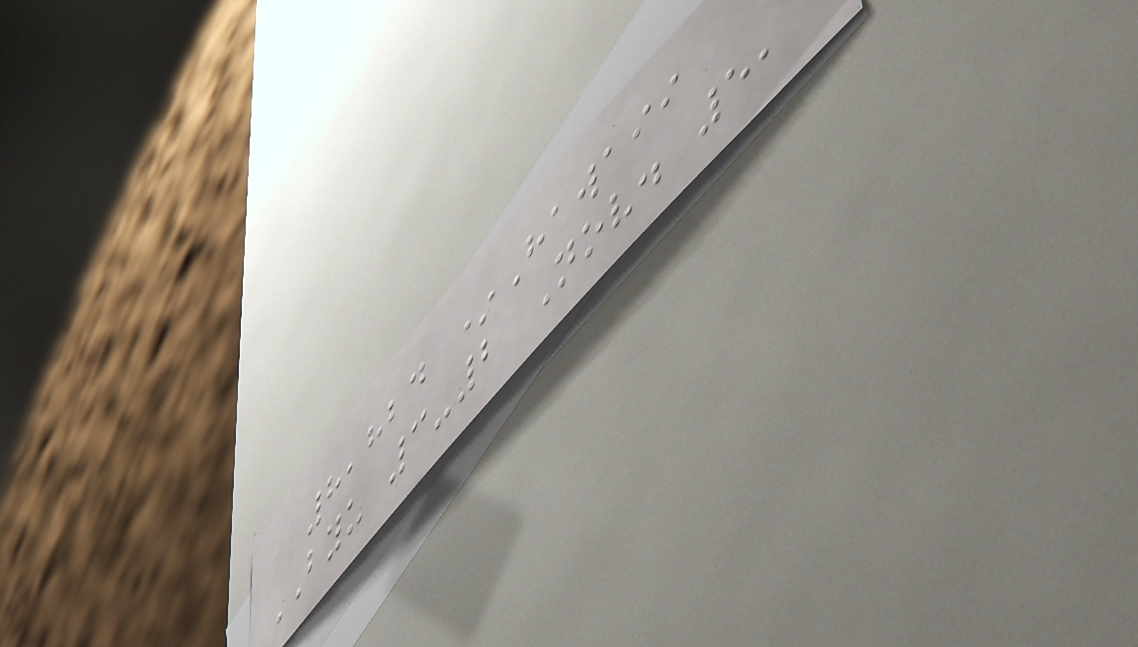8,824 *Hawaii
BYU 3-2 Nov. 5,
